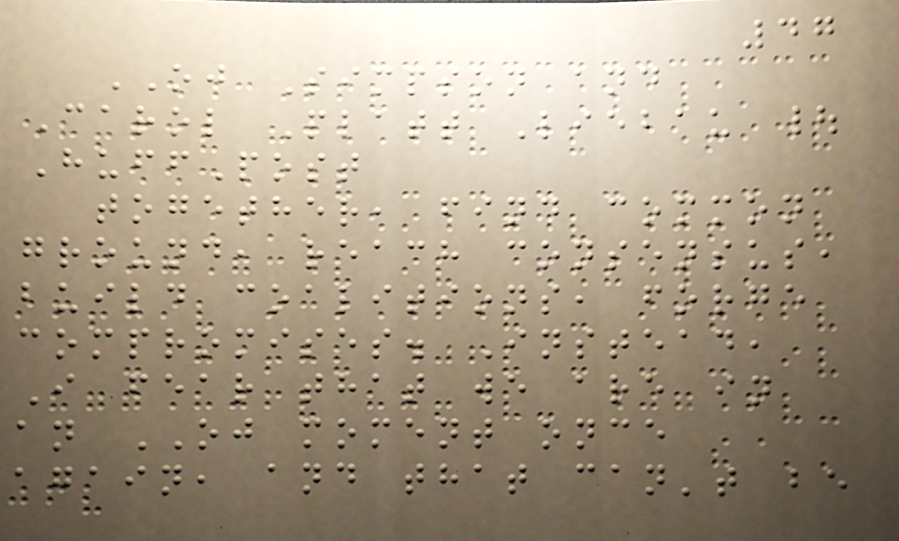47
OJ Simpson and
Carol Platt Liebau |
HuffPost
together, find common
ground, reach consensus,
build coalitions, forge
compromises. Instead,
I fear that we are in
an OJ moment once
again, and that can't be
